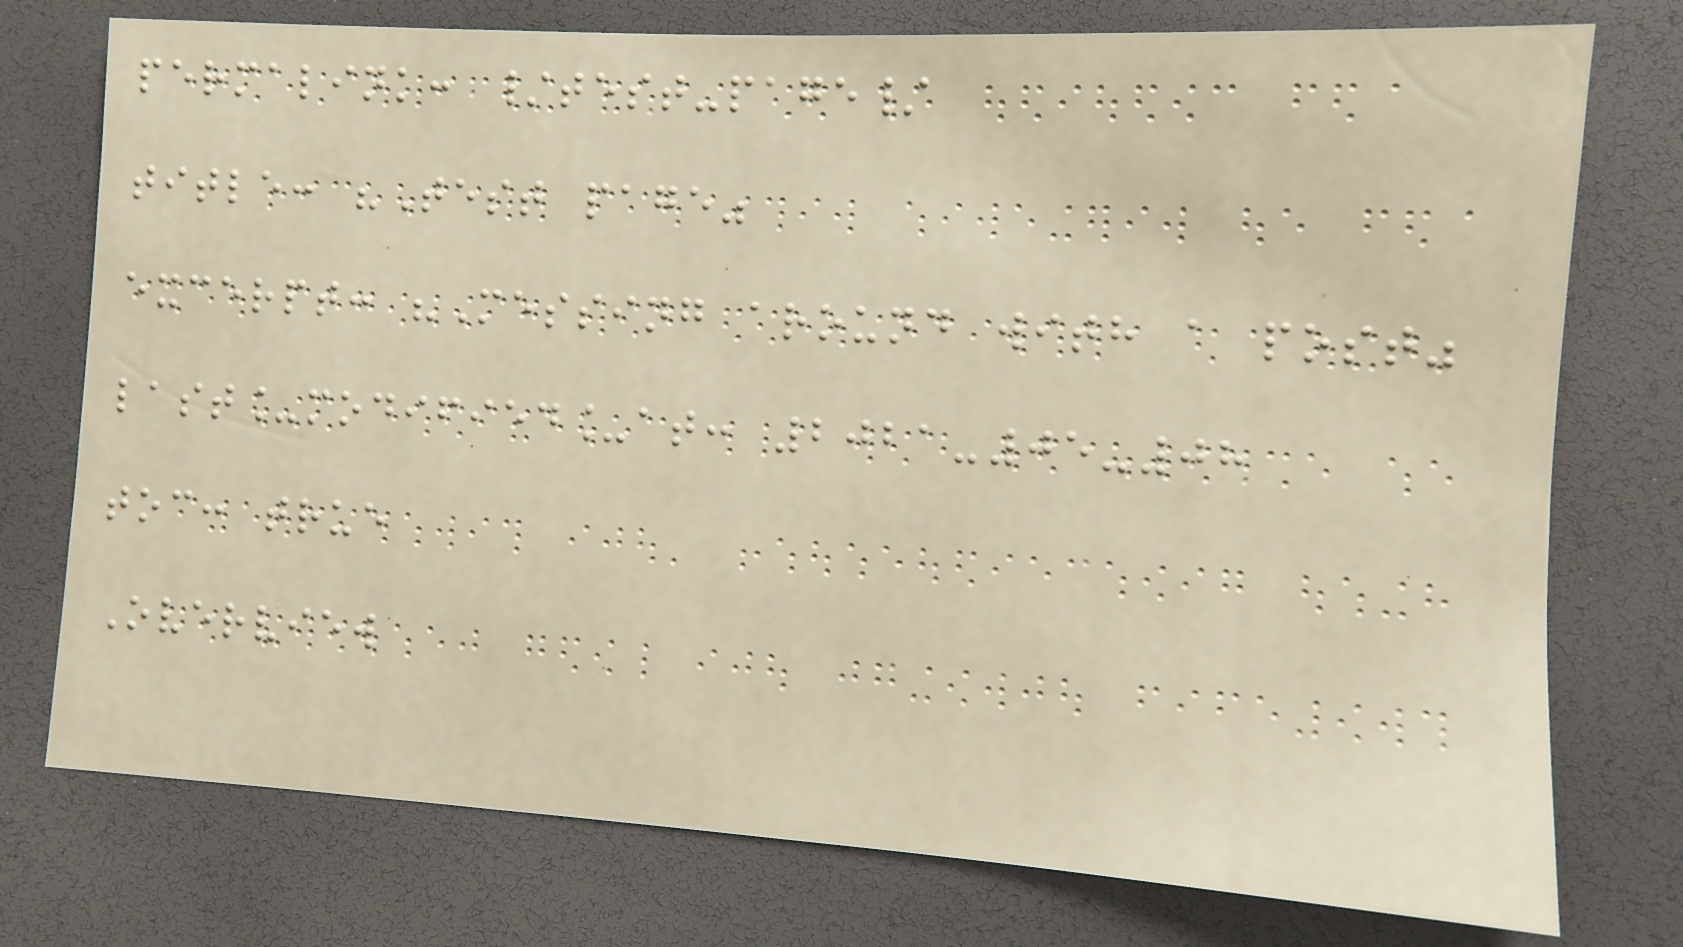permalink: /test-page/
title: "Test page"
excerpt: "Messing around with a post"
last_modified_at: 2021-05-08
toc: true
Overview
